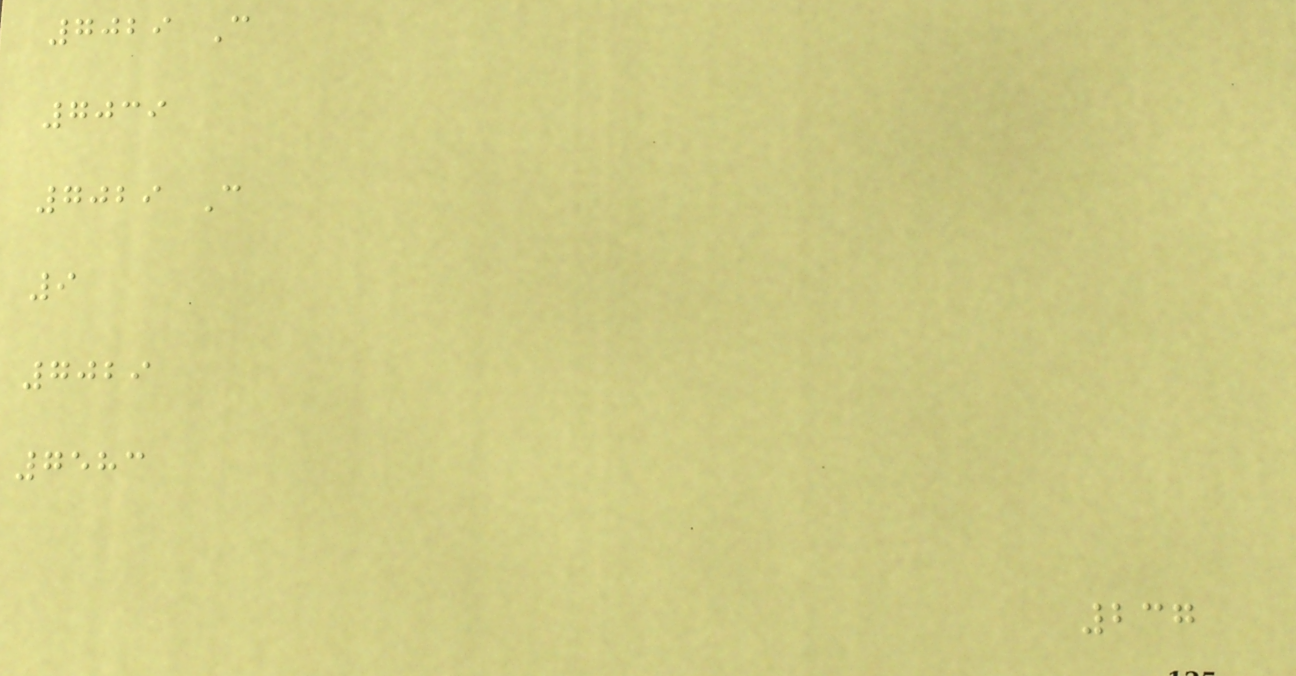7029 C
7039
7029 C
9
7029
7583
237
